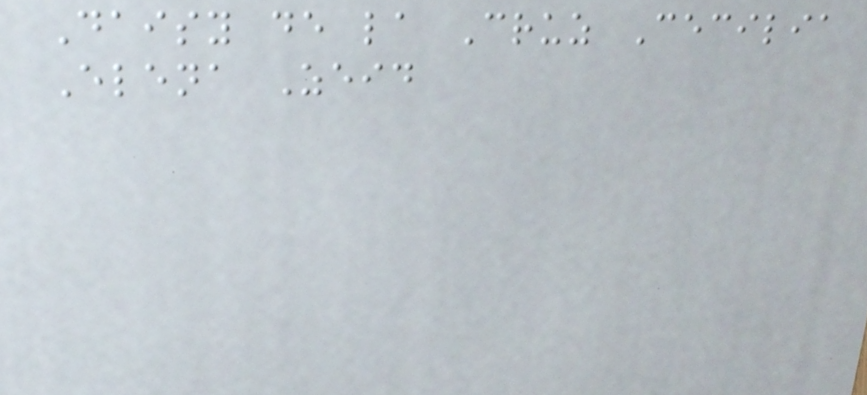Daisy de la Cruz Cecilia
Elena Zeid
